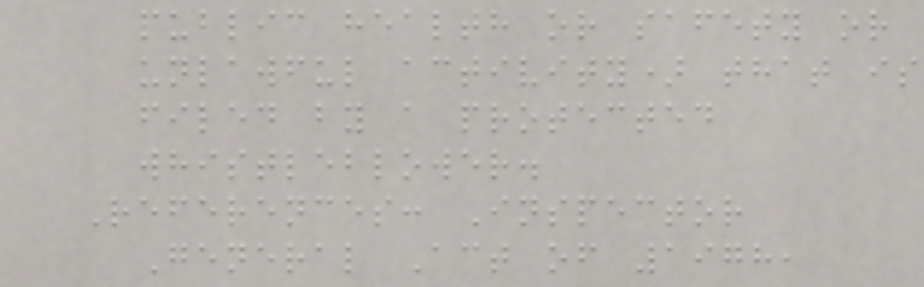public health or safety or
unlawful activity) that is
filed by a protected
whistleblower.
References: Inspector
General Act of 1978,
